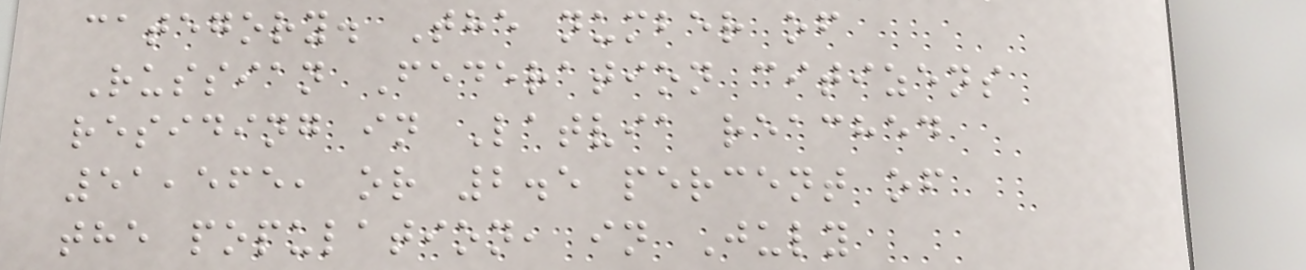category. The number of
Russian Federation citizens
residing in Latvia reached
51,565, or 2.5 percent of
the population, in July
